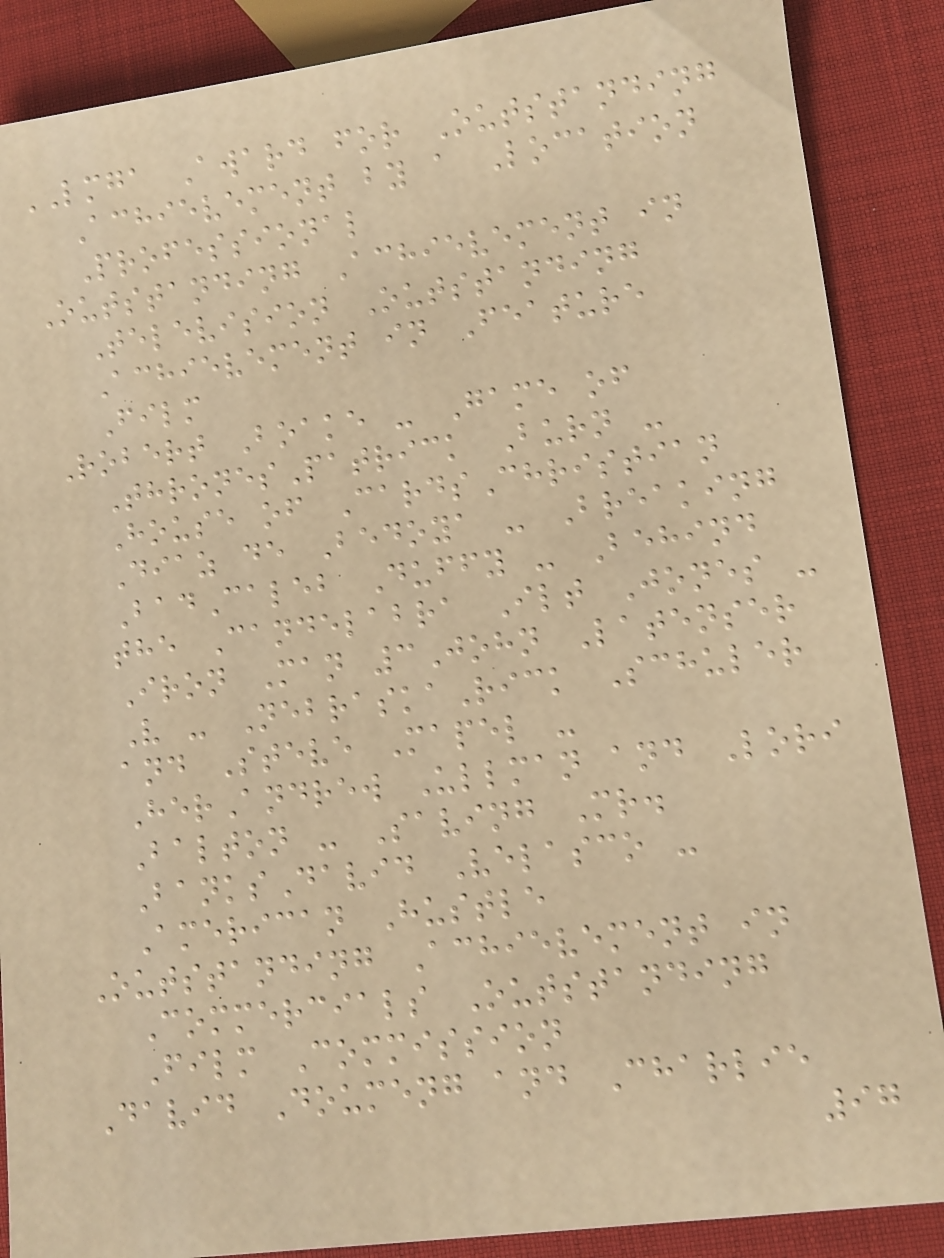LMGA Award for Outstanding
Achievement by a Location
Professional
Outstanding Achievement in
Television Outstanding
Achievement in Feature
Film
Robert Boake - Game of
ThronesPatrick Burn -
House of CardsChristian
Diaz de Bedoya - Breaking
BadCaleb Duffy - Behind
the Candelabra Ilt Jones -
Iron Man 3John Latenser
V - NebraskaRick Schuler
and Steve Mapel -
HerAndrew Ullman and Lori
Balton - Saving Mr.
BanksDavid Velasco -
American Hustle
Outstanding Achievement in
Commercials Outstanding
Film Commission
David Doumeng and Charlie
97
